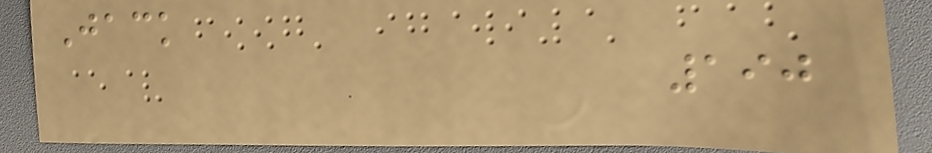Jack
190
